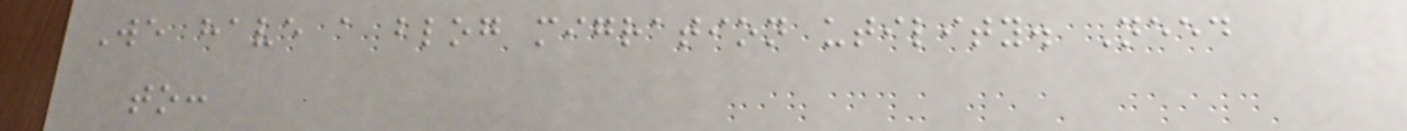We have a blog migration utility. Need
to:
